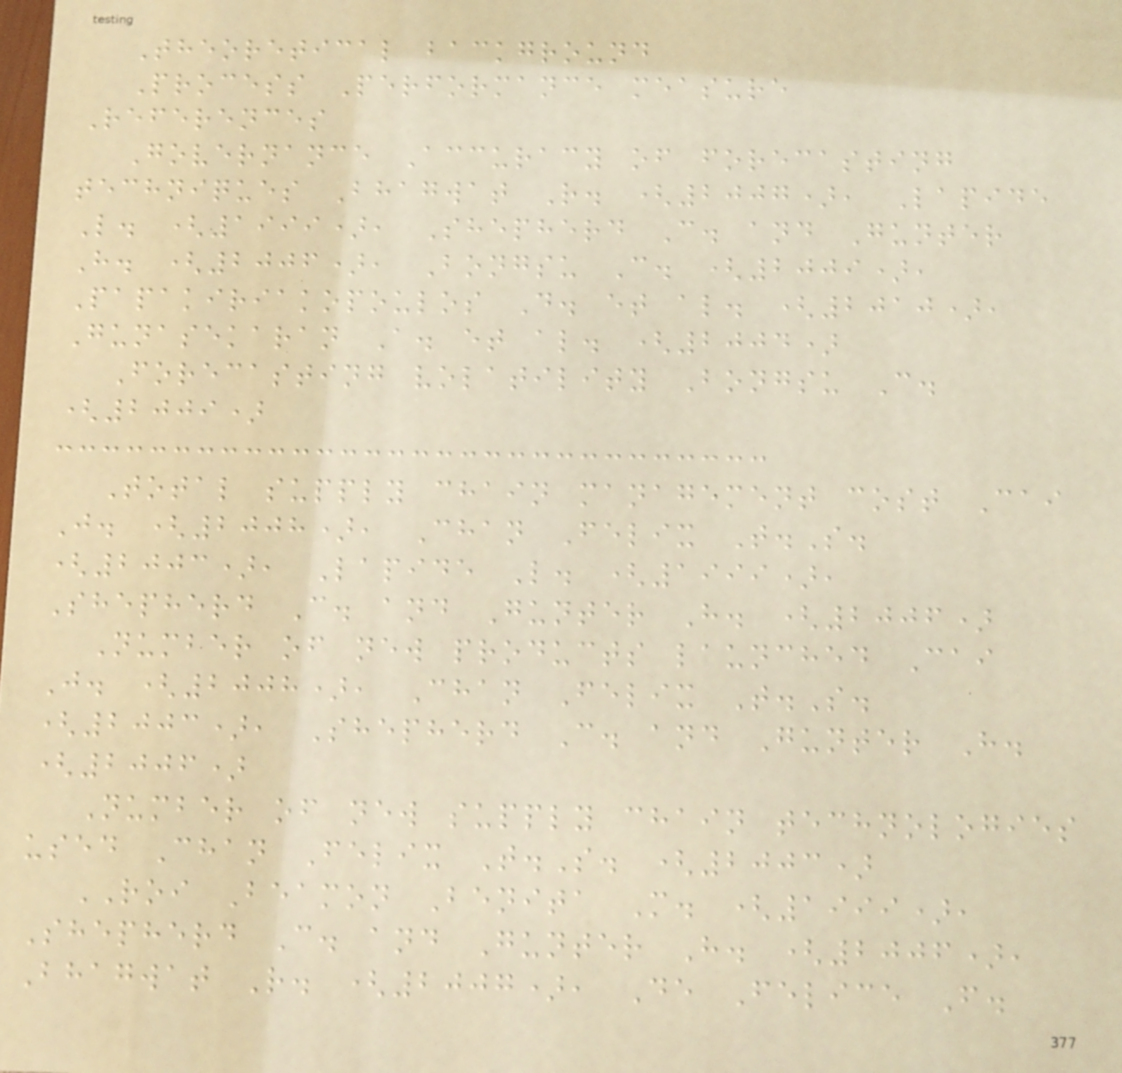Theoretical background
Process Performance measure
References
Governance Accuracy of forecasting
techniques Bhagwat R. (2007), Lapide
L. (1999), Shepherd C. and Gunter
H. (2006), Bongsu C. (2009),
Papakiriakopoulos D. et al. (2010),
Gunasekaran A. et al. (2004)
Forecasting volatility Bongsu C.
(2009)
Total supply chain management cost Cai
J. (2008), Chan Felix T.S.
(2003), Lapide L. (1999),
Shepherd C. and Gunter H. (2006)
Number of new products launched Cai
J. (2008), Chan Felix T.S.
(2003), Shepherd C. and Gunter H.
(2006)
Number of new supply chain technologies
used Chan Felix T.S. (2003)
ROI Beamon Benita M. (1999),
Shepherd C. and Gunter H. (2006),
Bhagwat R. (2007), De Felice F.
